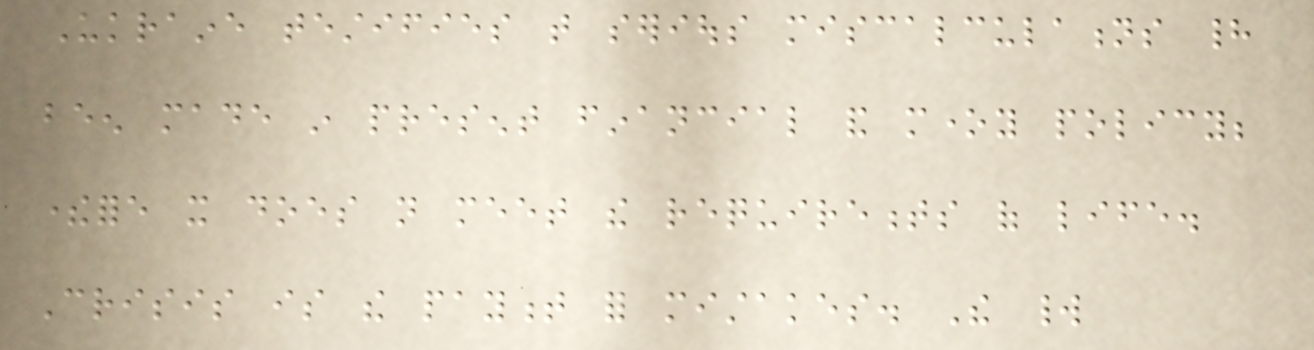Ukraine testifies that serious miscalculations had
been made in present financial and money policy;
therefore it does not meet the requirements of life.
Crisis is the payment for mistakes. The world
